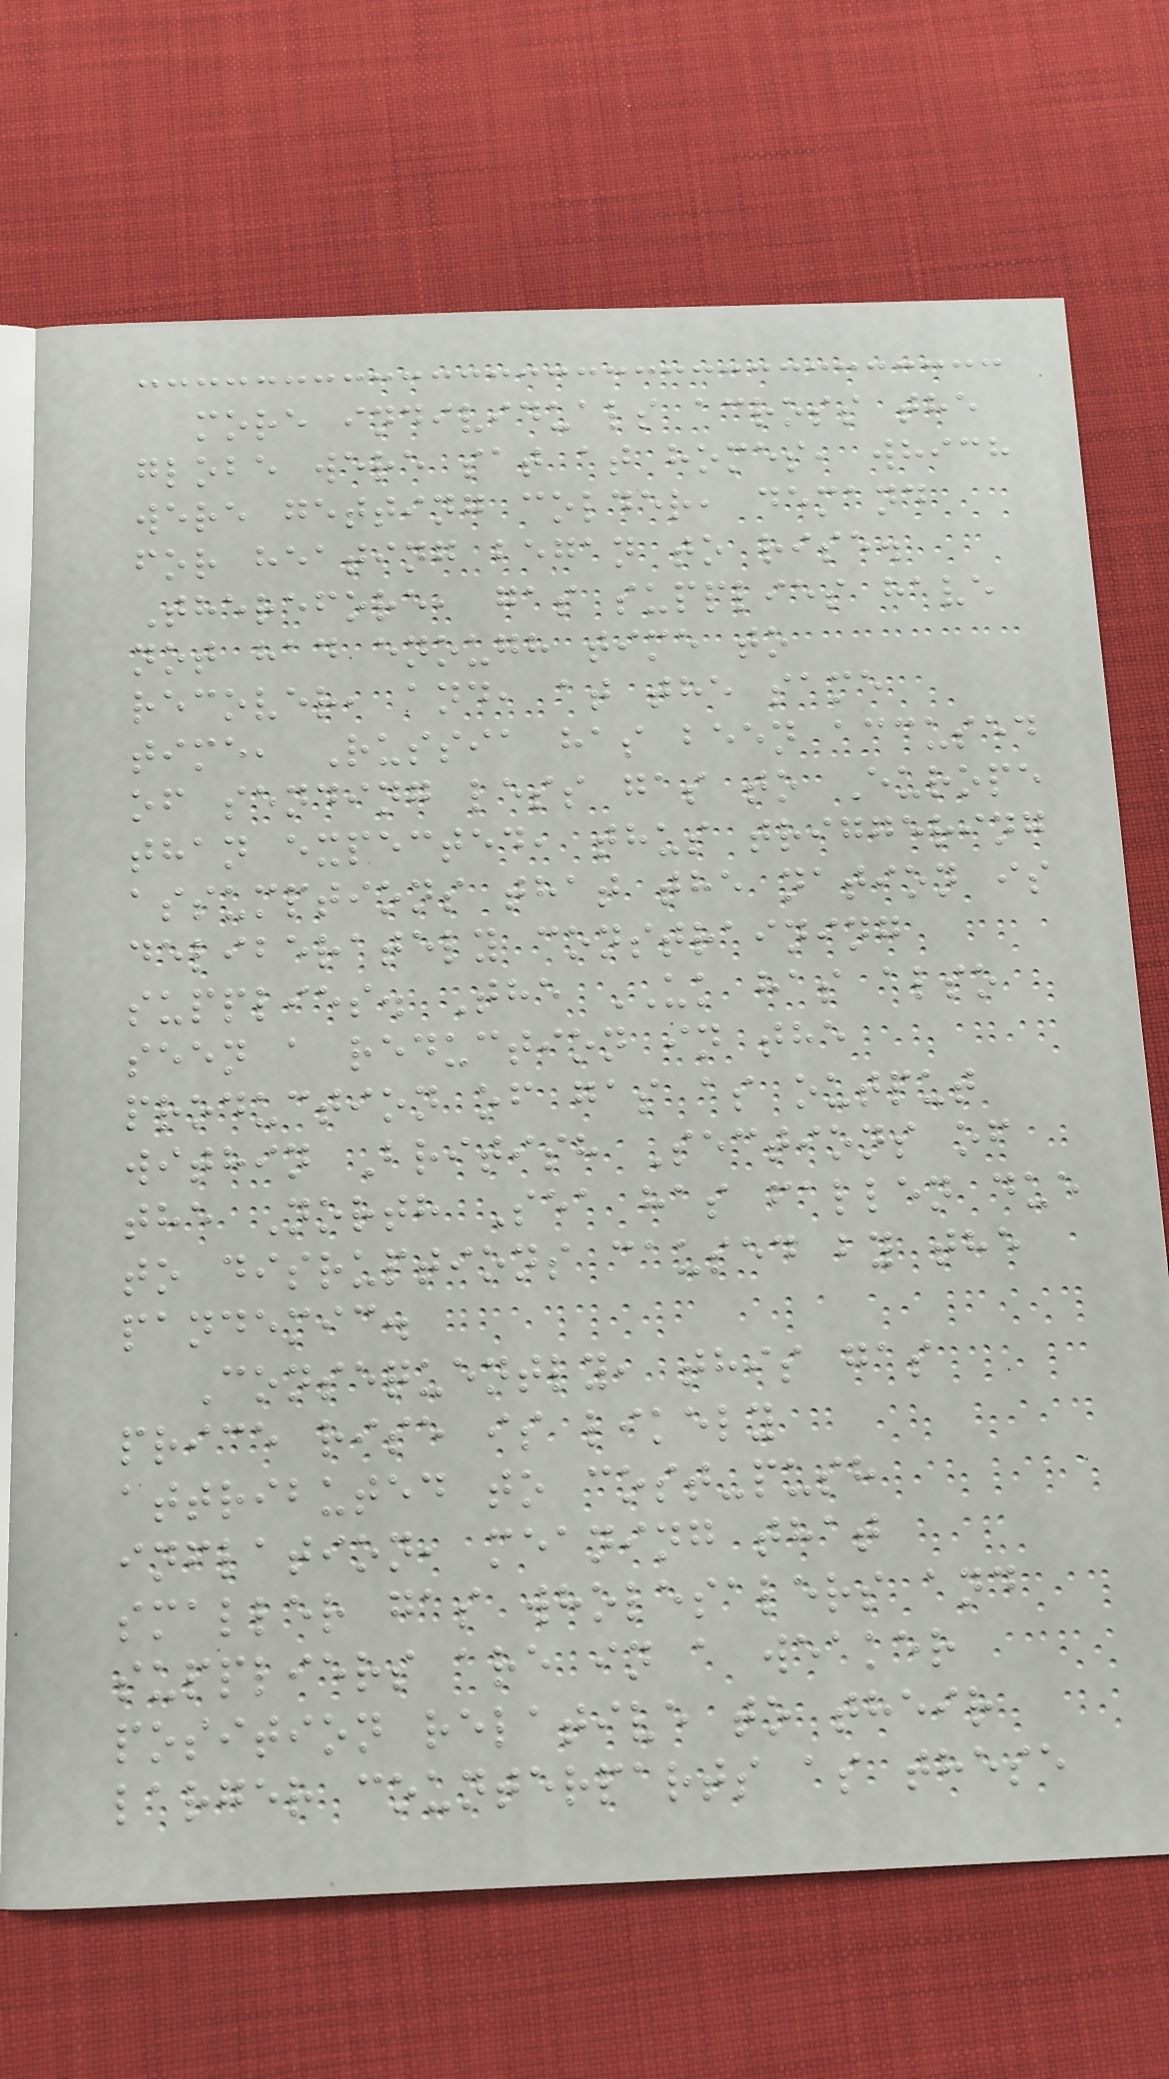more individuals across the
globe were sat at homes, which
were getting colder, demand
for heating began to rise.
Therefore, gas supplies have
not had enough time to
recover, and, at the same
time, Russia has been accused
of sending less gas to Europe
than expected, thus triggering
assumptions that the nation is
deliberately constraining
supplies. The UK has also
seen a reduction in the
production of gas as output
within British Sections of
the North Sea has fallen due
to disruptions caused by the
pandemic.
Consequently, this gas
price rise is likely
attributed to cost-push
inflation, meaning that
smaller gas wholesalers and
suppliers are in a weaker
position relative to their
larger counterparts as these
